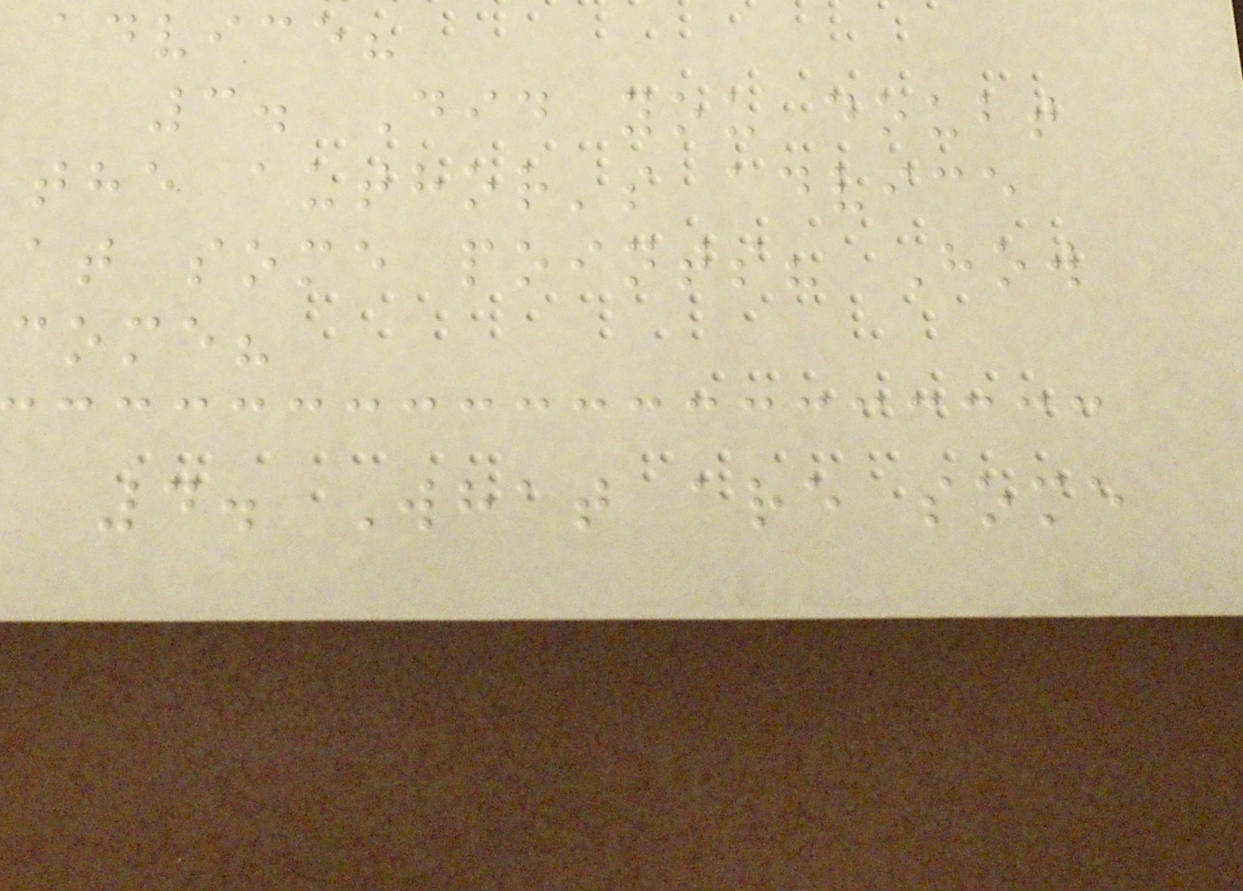advice?
3. Did you doubt
the author's advice
at some points? How
come?
4. What are some
